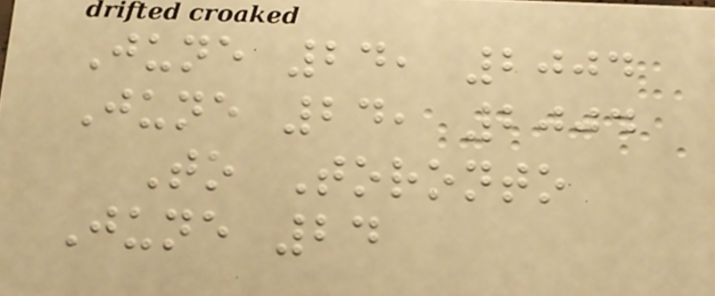June 24, 2004
June 24, 2004
To Toronto
June 24
